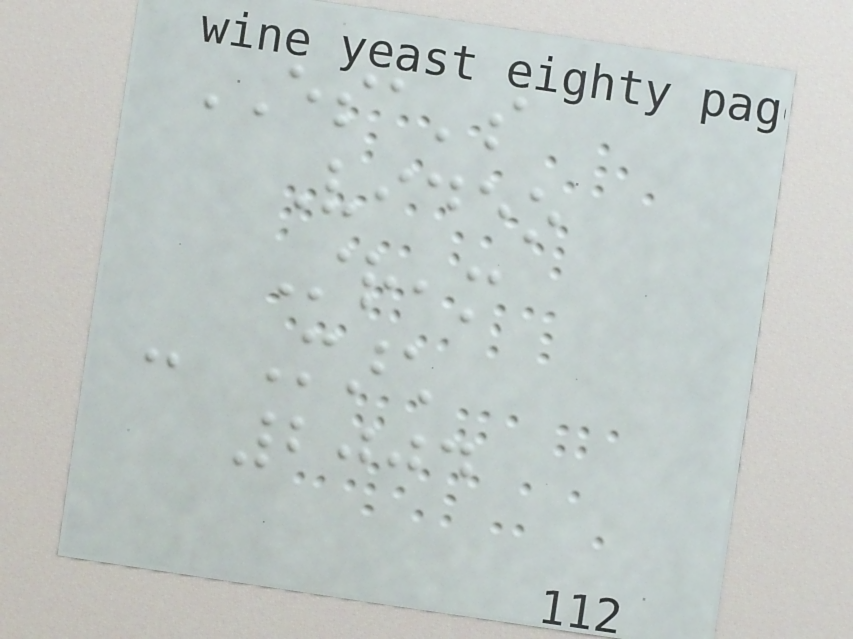ESA's
Video
Stream
- March
2004
